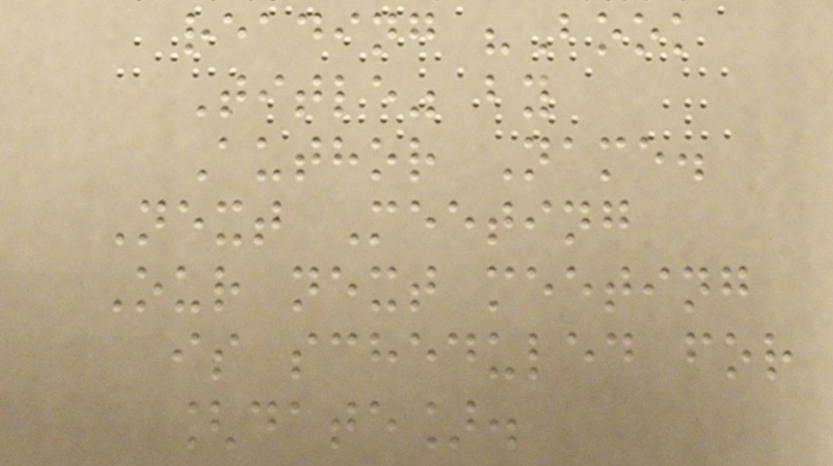reading "Book
Title" by
Author Name.
Next Meeting
Our next meeting
is scheduled for
[date].
